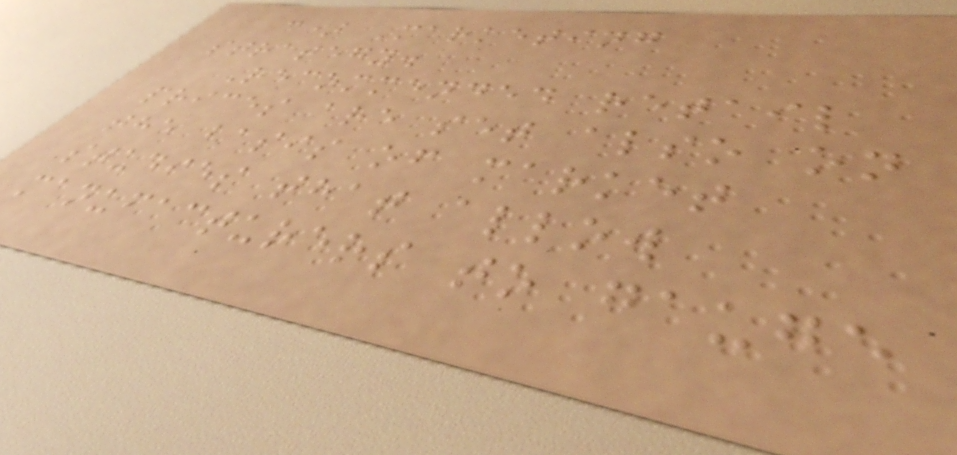c) Marketing
strategy.
Recommended retail
prices are set also on
the basis of market
studies that allow
manufacturers to gauge
